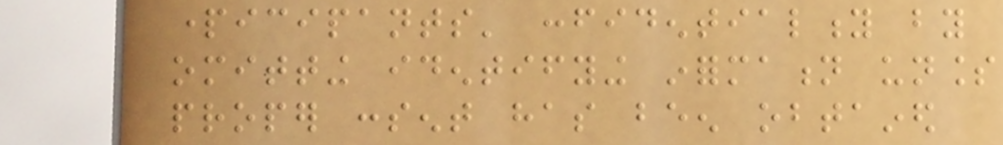participants' confidentiality by
omitting identifying information unless
proper consent has been obtained
